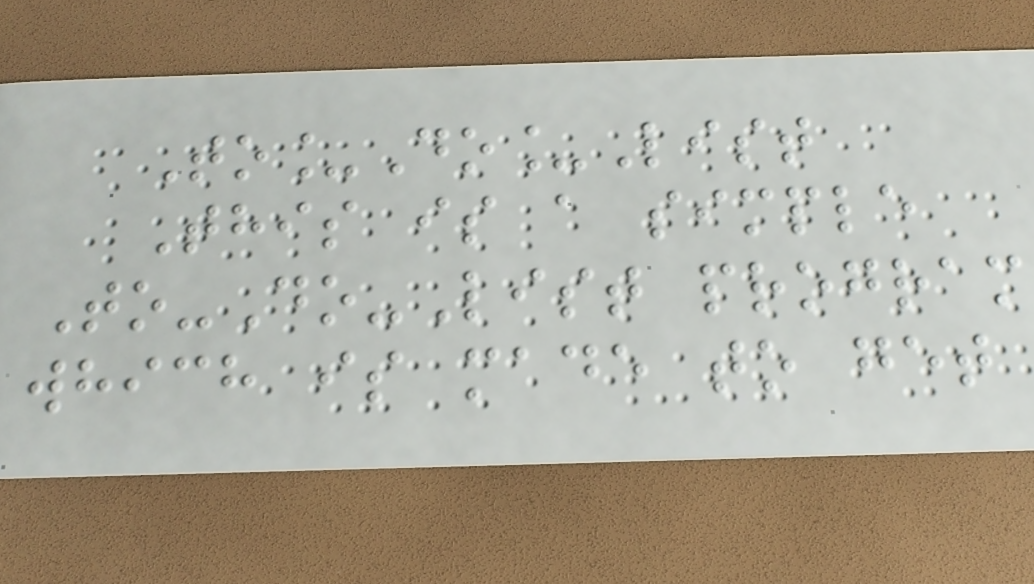To_Do_List
This is a simple
To-Do-List program
which is made to get
